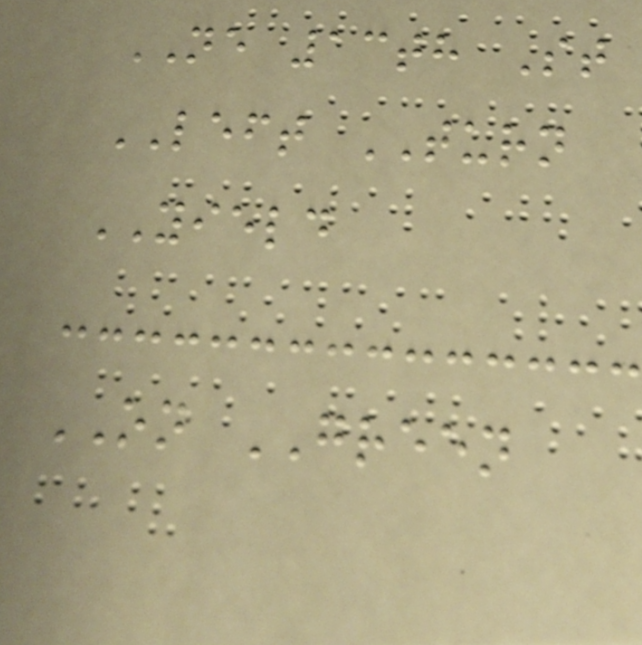NE 13th St
LEFT TURN
YIELD
ON GREEN
